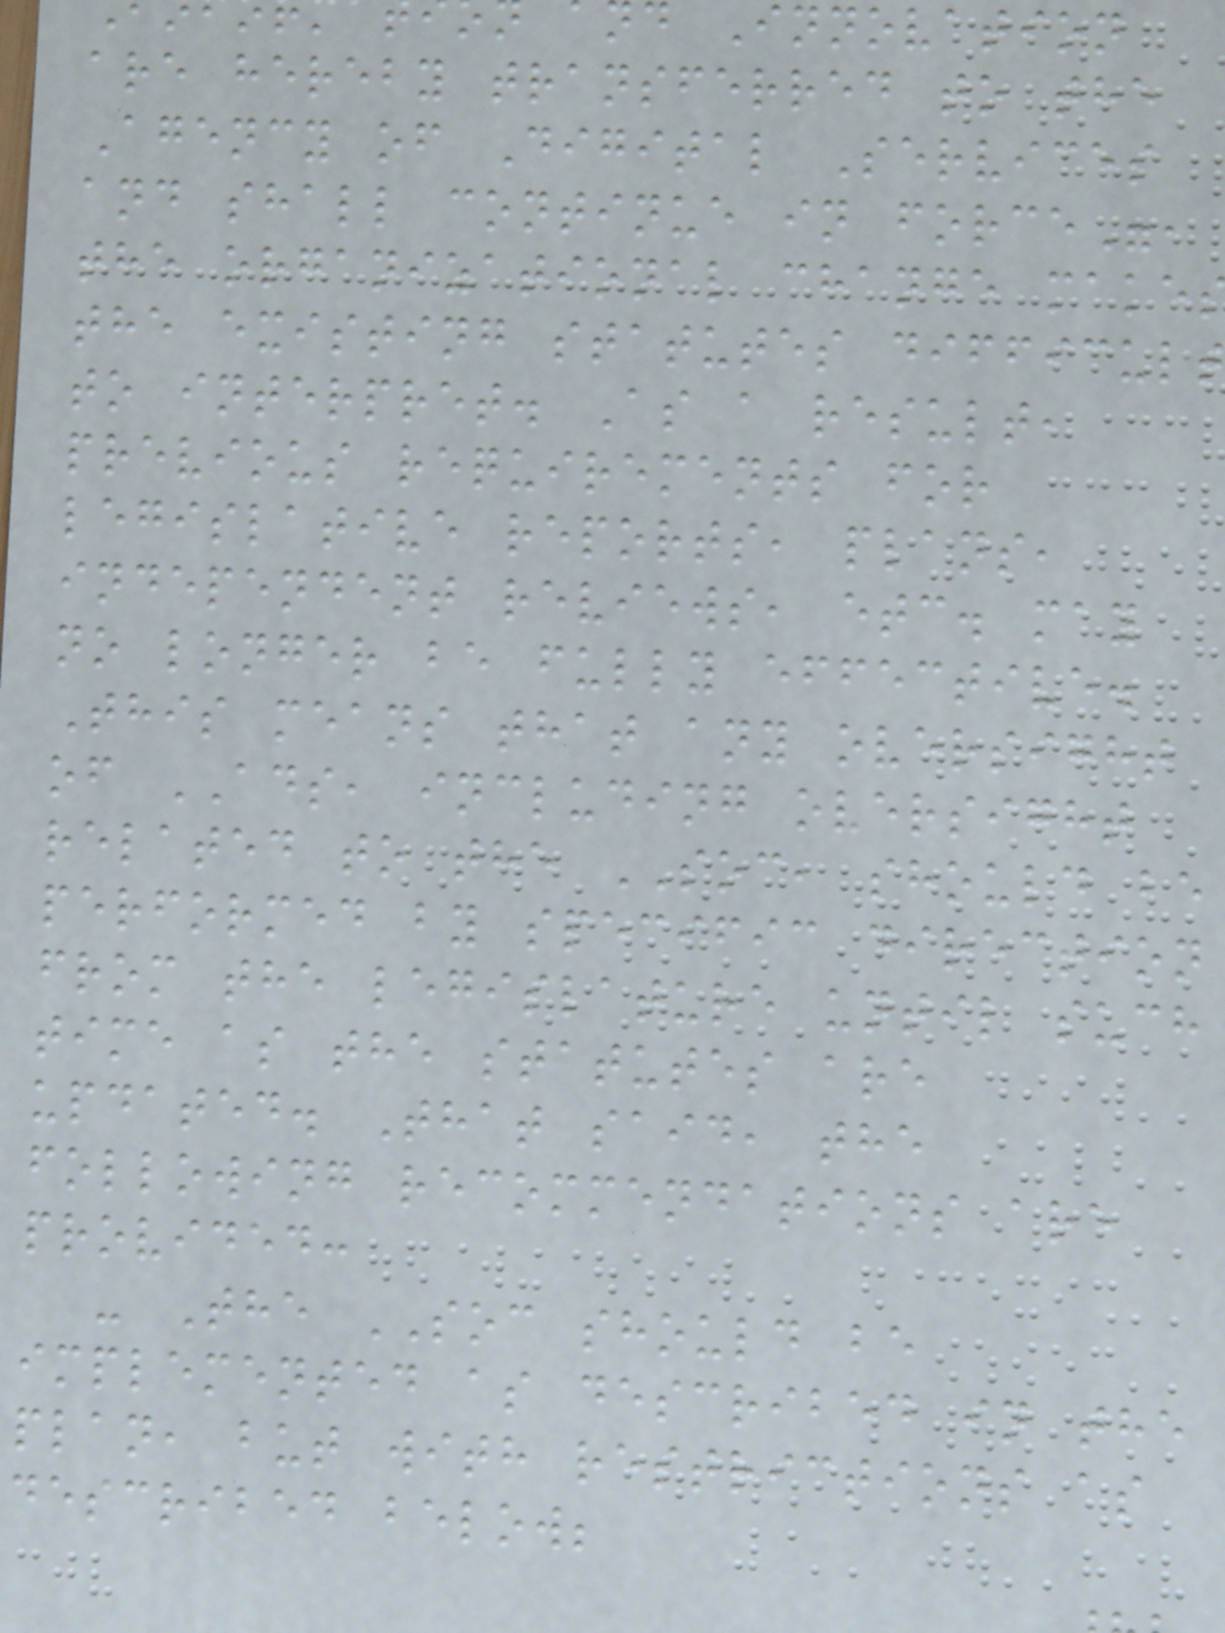d Innovation
are hereby transferred to the
Agency of Digital Services
and shall continue in force",
the organizational change make
the existing statutes difficult
to interpret. As a result,
previous requirements for
legislative reports, plans,
independent reviews, etc. may
no longer be fully effective.
This means that any oversight
of ADS, including oversight
related to the SOC, should be
performed by specific direction
from the legislature until such
time as the statutes are
updated. That said, the
following recommendations are
provided:
- The SOC should be
implemented as described in the
plan, but with restrictions as
described below;
